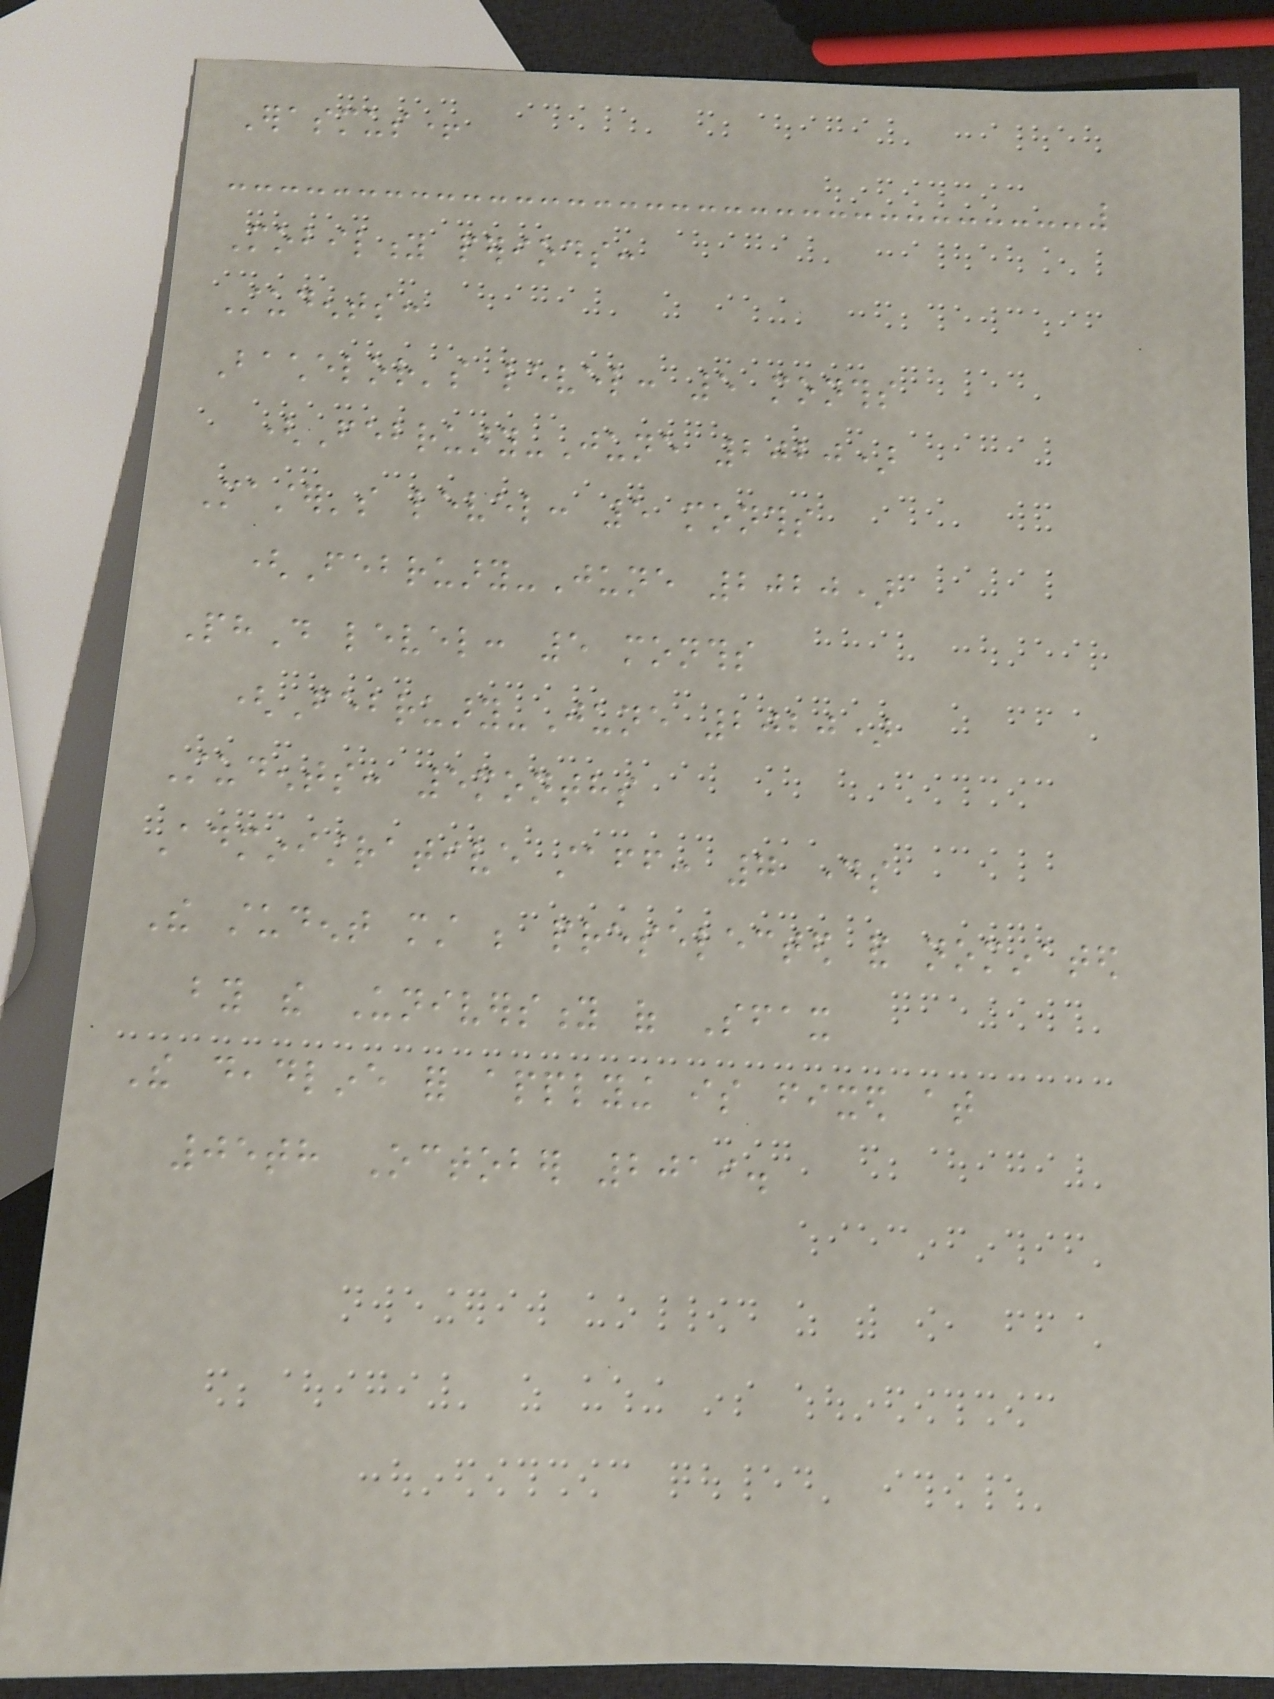Erasmus+
Mobility periods:
Students:
Bachelor's level: 5 months
(February-June 2020)
Master's level: 5 months
(February-June 2020)
PhD level: 5 months
(February-June 2020)
Students: 5months
Administrative staff: 7 days
The student must be preselected and nominated
by the University of Sfax
The deadline for applying is fixed at
05th October 2019.
